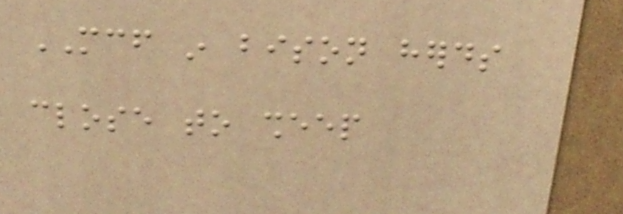MCF in bison herds
close to sheep
